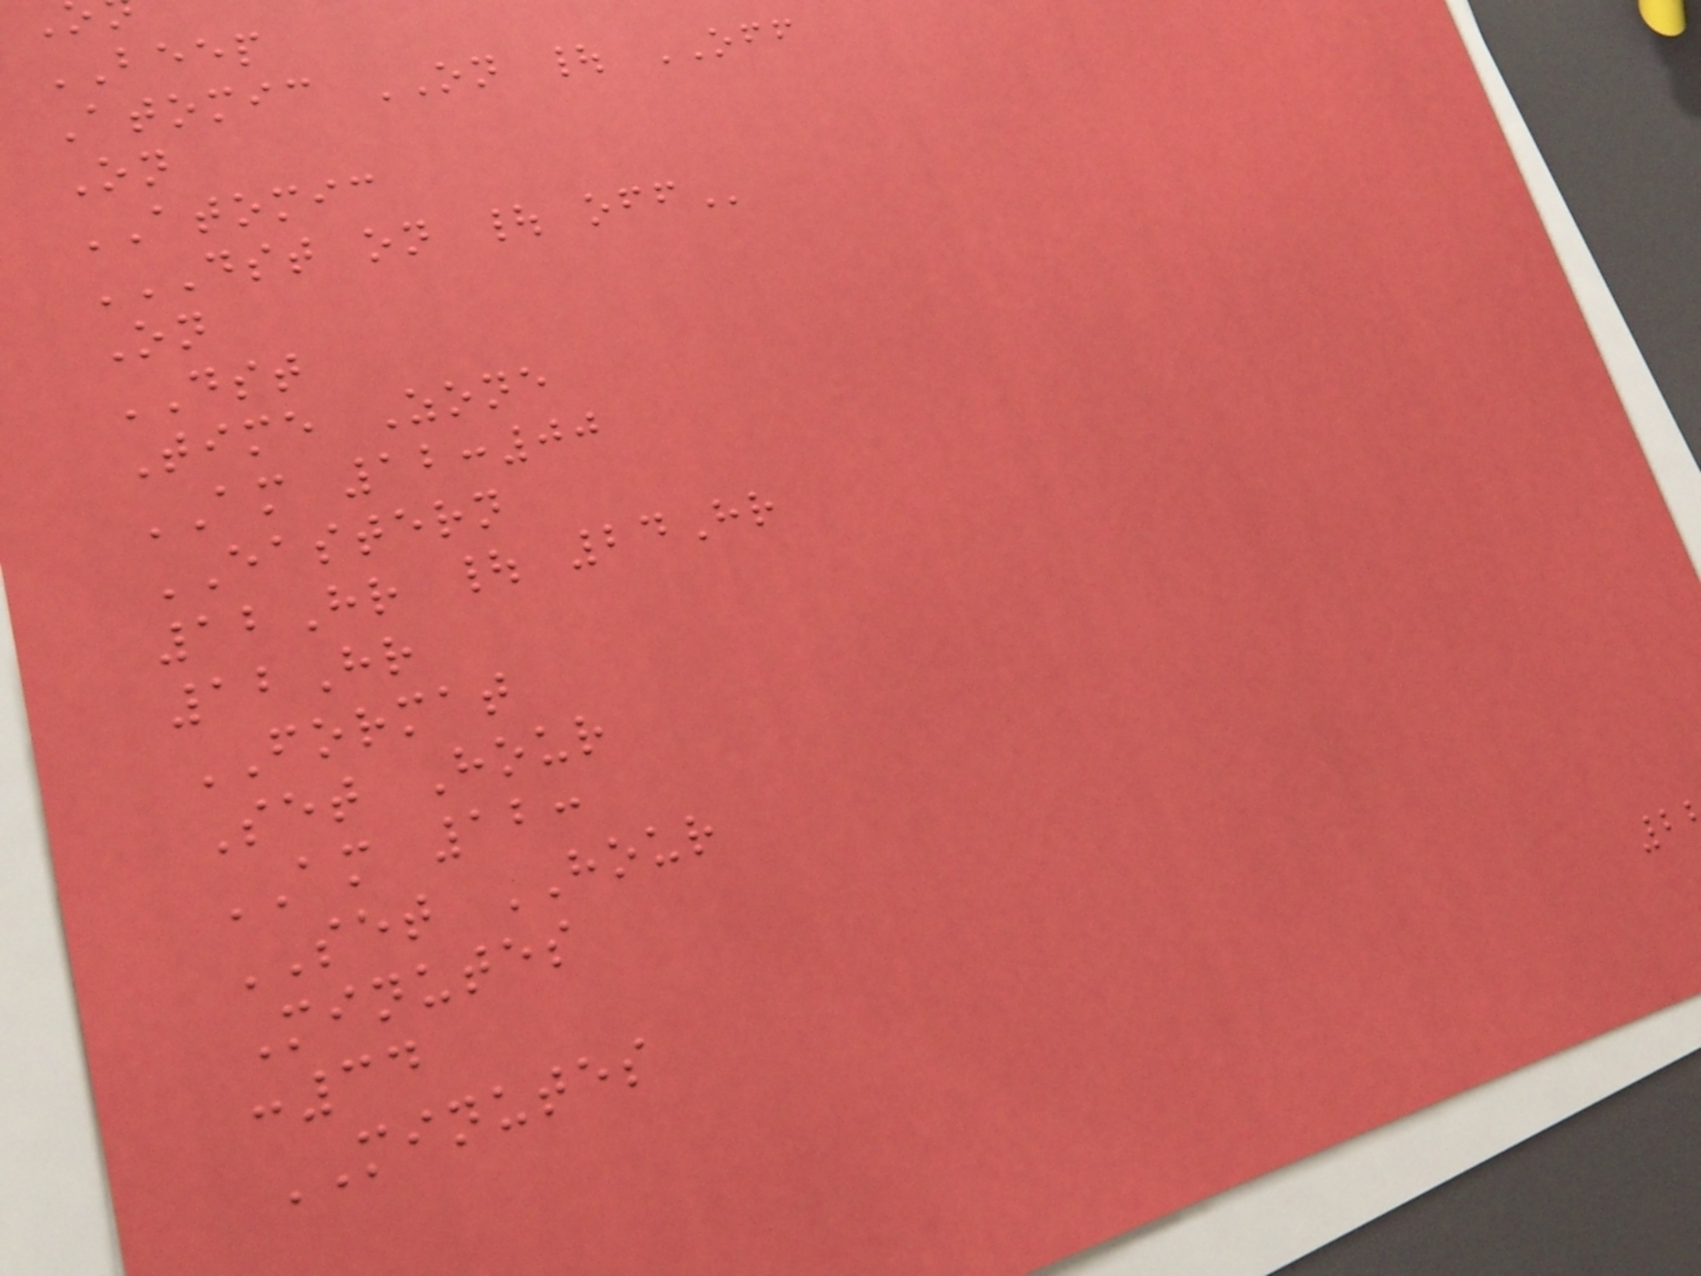BEEP
Atomic ON | OFF
On
ATOMIC
DST ON | OFF
On
DST
Time Zone
AM 12:00
EASTERN
12Hr | 24Hr
12Hr
FORMAT
Set Hour
AM 12:
SET HOUR
Minutes
:34
MINUTES
